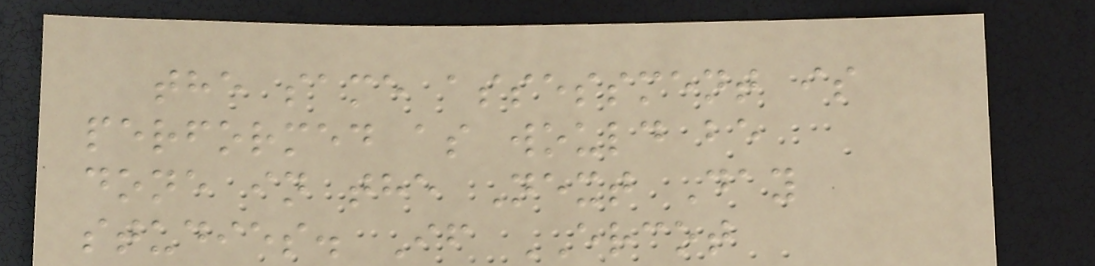the same assessment is
performed as would be
done in the Next Day
studies. If ERCOT
